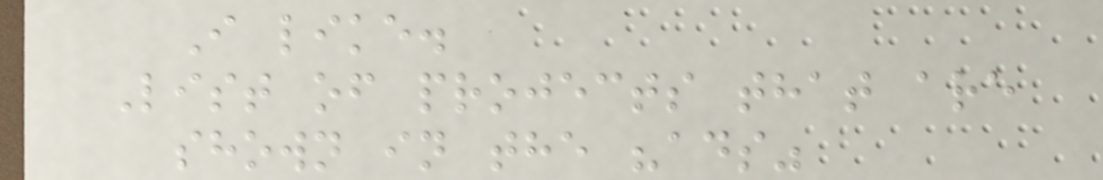I like.
List of projects that are
shown in the "ads"
